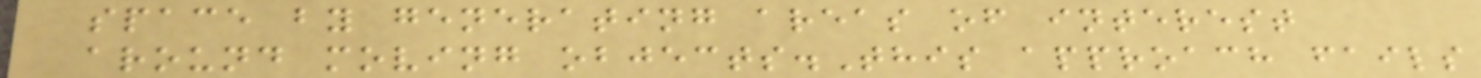space by generating areas of interest
around moving objects.This approach fails
